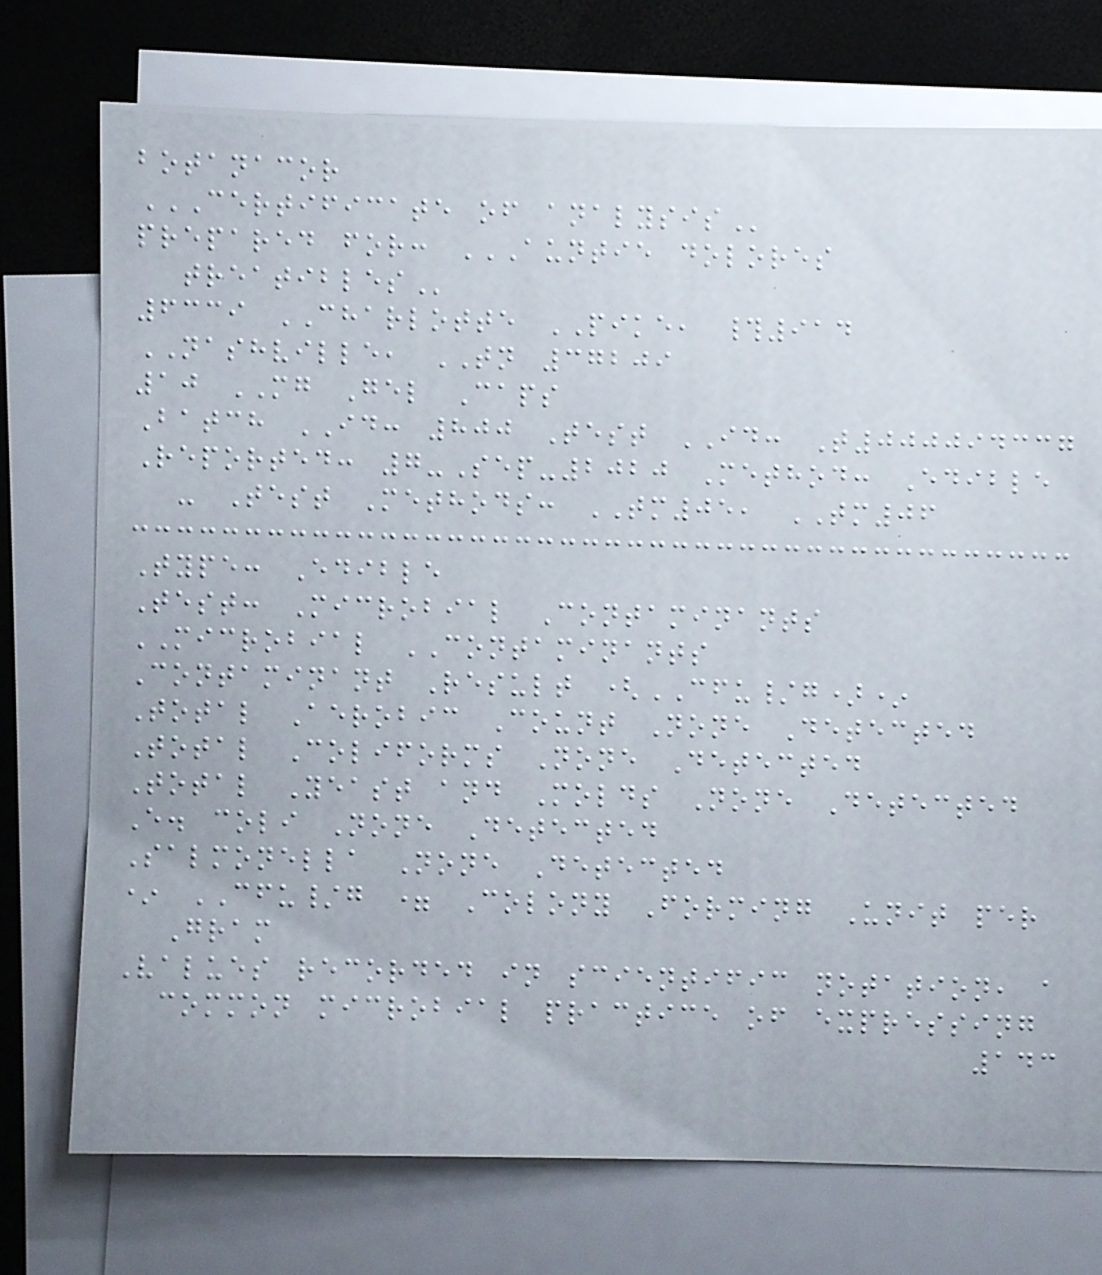botanacor
CERTIFICATE OF ANALYSIS
prepared for: AUNTIE DOLORES
TREATIBLES
6339 CHARLOTTE PIKE, #914
NASHVILLE, TN 37209
10 MG Gel Caps
Batch ID: 800 Test ID: T000094337
Reported: 7-Sep-2020 Method: Edible
- Test Methods: TM05, TM06
Type: Edible
Test: Microbial Contaminants
MICROBIAL CONTAMINANTS
Contaminant Result (CFU/g)*
Total Aerobic Count None Detected
Total Coliforms None Detected
Total Yeast and Molds None Detected
E. coli None Detected
Salmonella None Detected
* CFU/g = Colony Forming Unit per
Gram
Values recorded in scientific notation, a
common microbial practice of expressing
143
